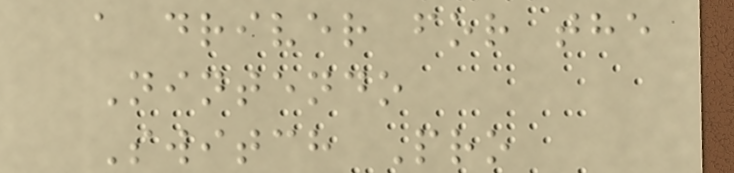a driver for the
Nintendo
Switch Pro
